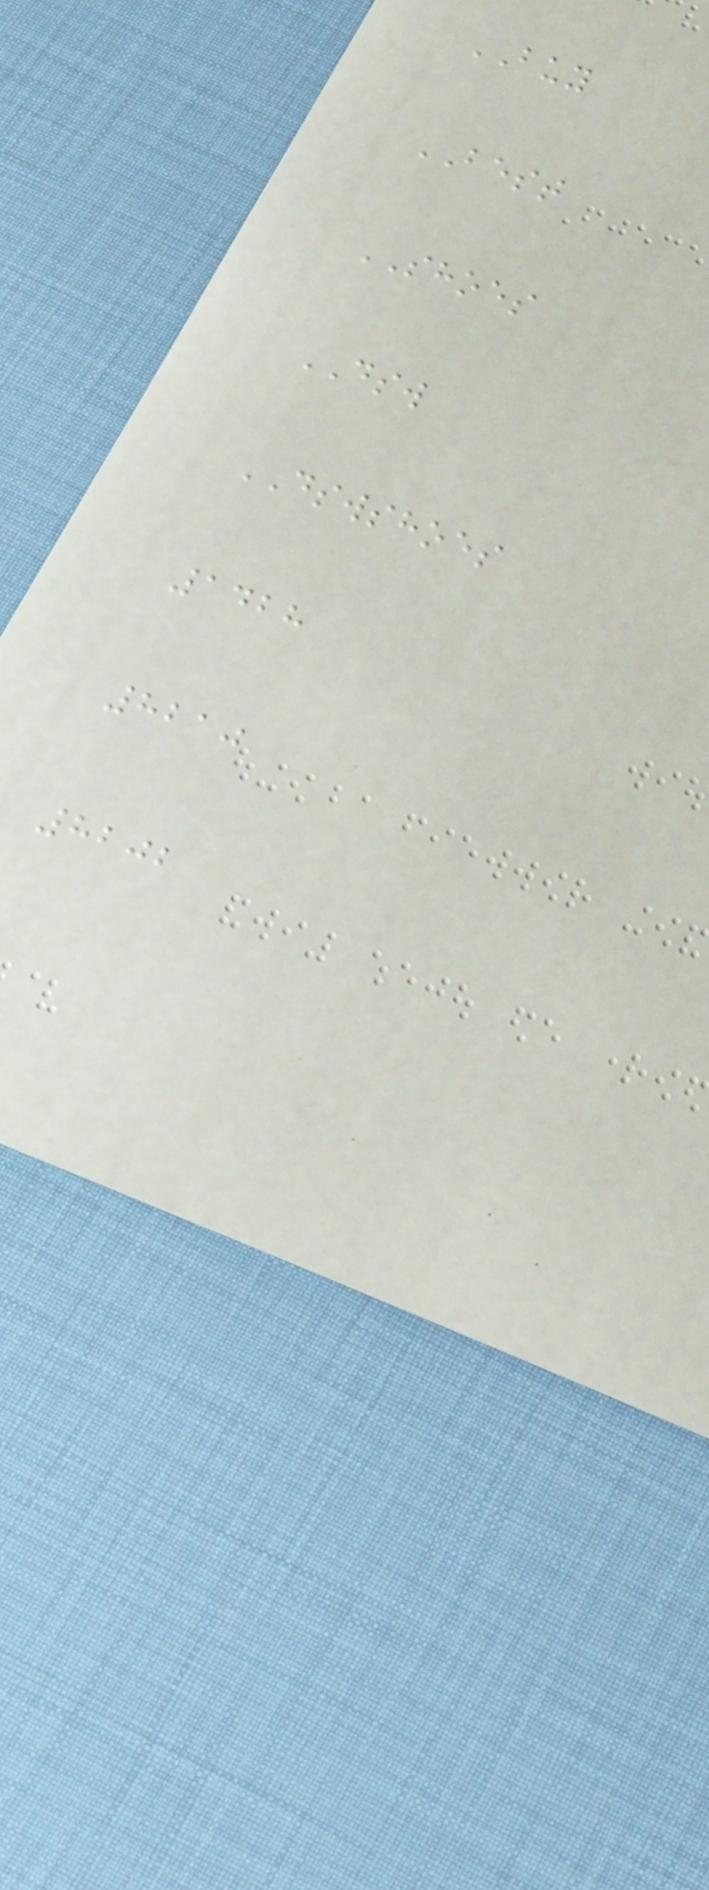BUY
BEST
SHOES
DSW
DSWSHOES
1428
8210
8202
